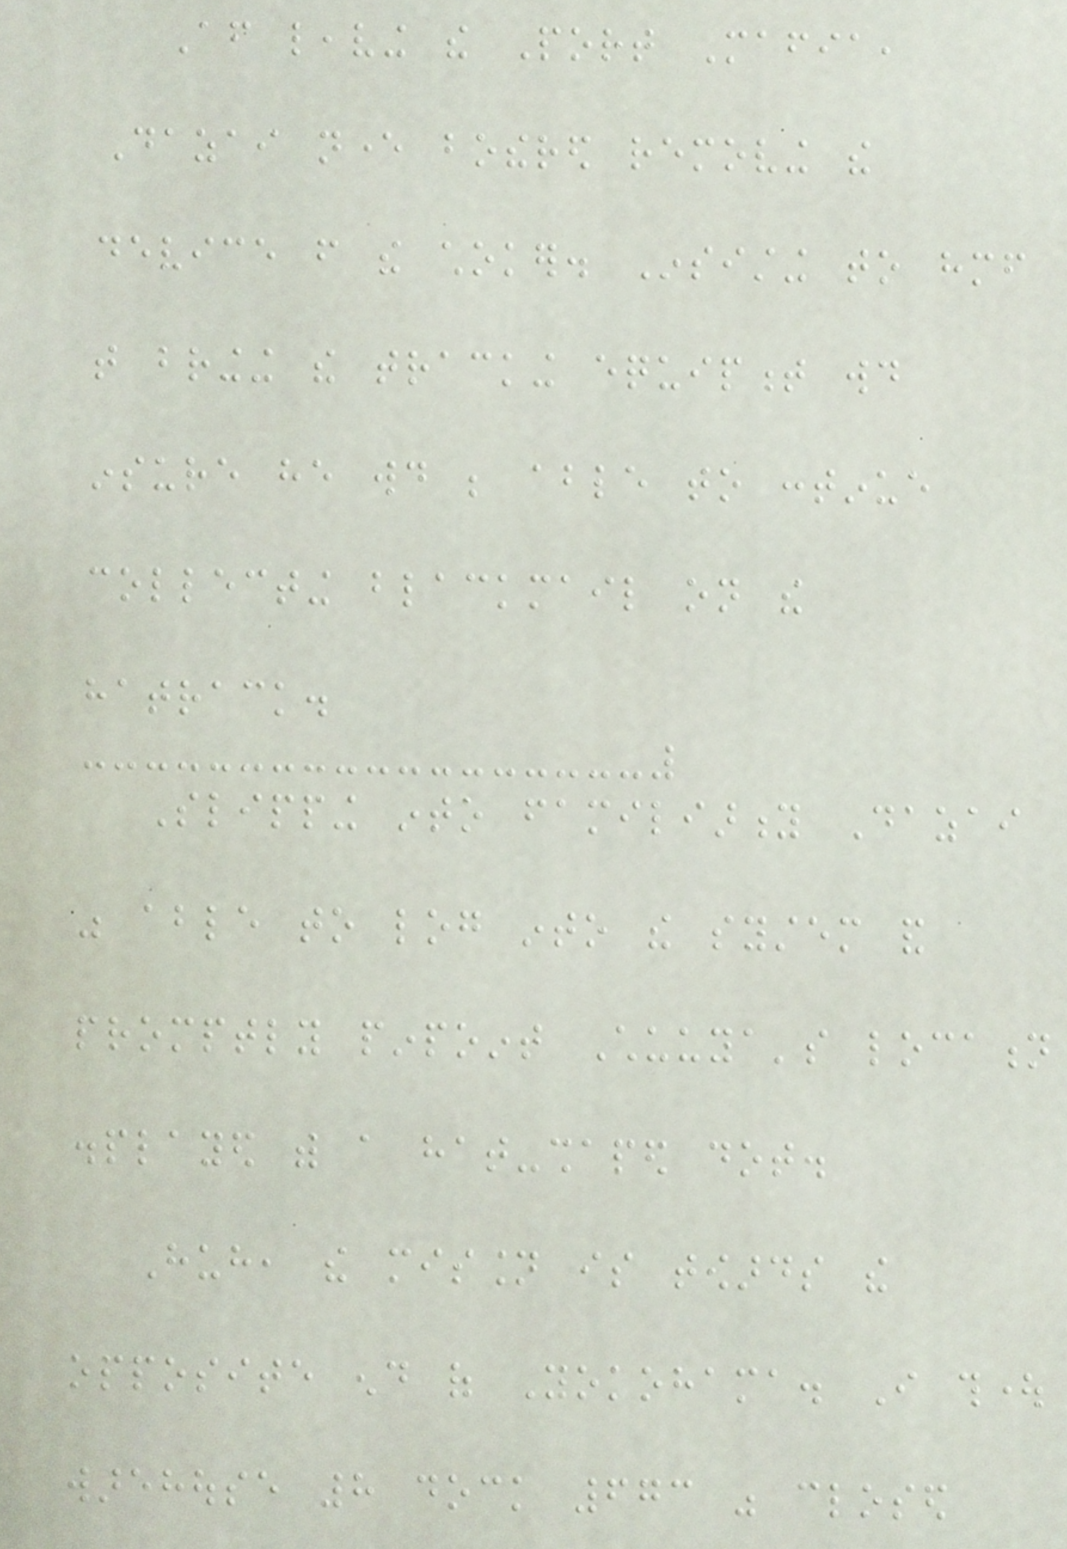After leaving the Port Mafia,
Dazai never bothered removing the
device from the choker. Insisting to himself
that bringing the tracking equipment would
insure he would be able to continue
collecting blackmail on the
hatrack.
Slipping into familiarity Dazai
was able to log into the system and
promptly pinpoint Chuuya's location
displayed with a hat-shaped dot.
Huh, the mission is towards the
opposite end of Yokohama. I thought
warehouse 8 dock 673 was closed
